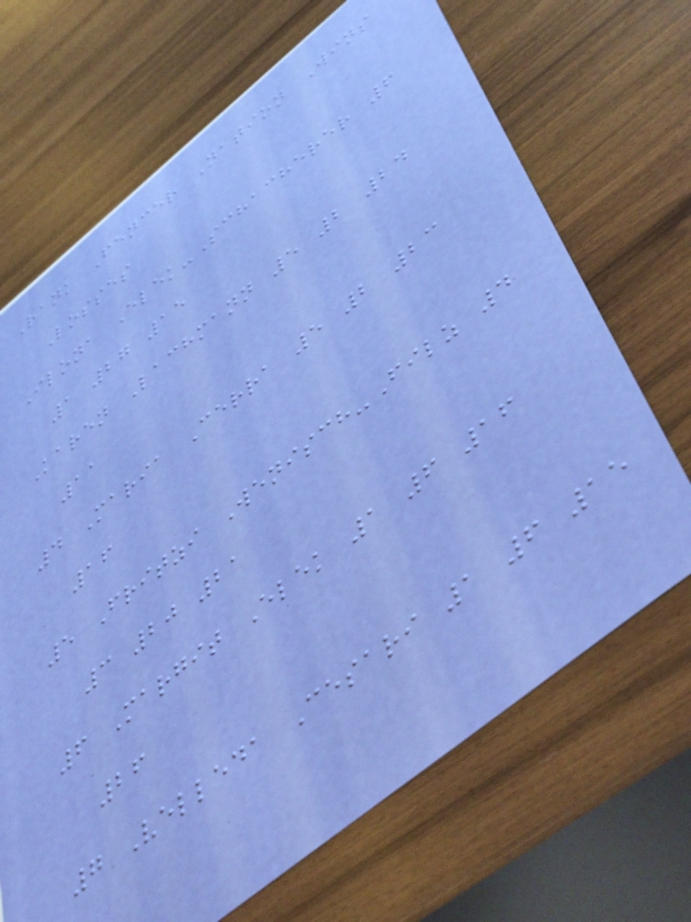Rank Fencer Nation Wins
Losses
Ilona Elek-Schacherer 6
1 27 15
Karen Lachmann 5 2 24
11
4 Maria Cerra 5 2 23
16
5 Fritzi Wenisch-Filz 4
3 20 21
6 Margit Elek 1 6 16
26
7 Velleda Cesari 1 6 15
